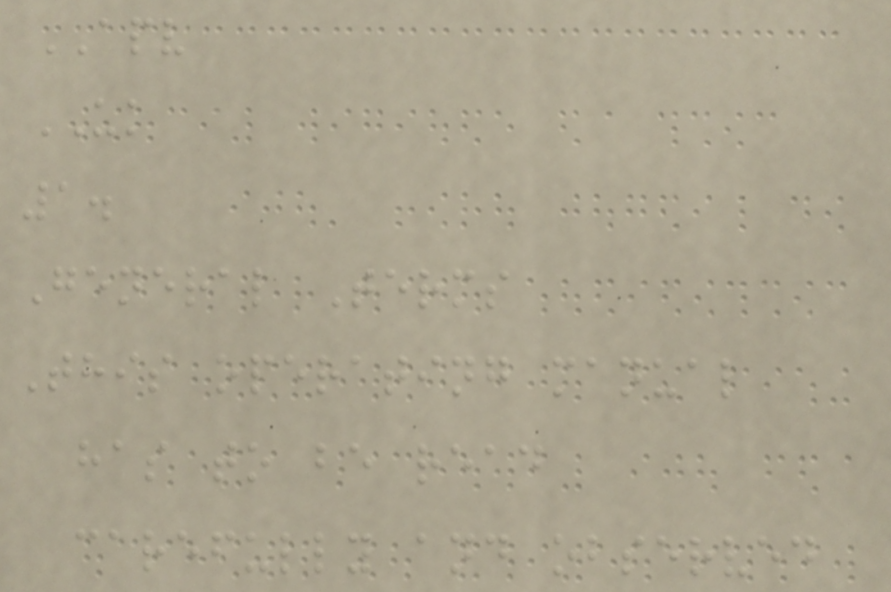APV
UK
1.
General Terms
This operating manual
has to be read
carefully and observed
